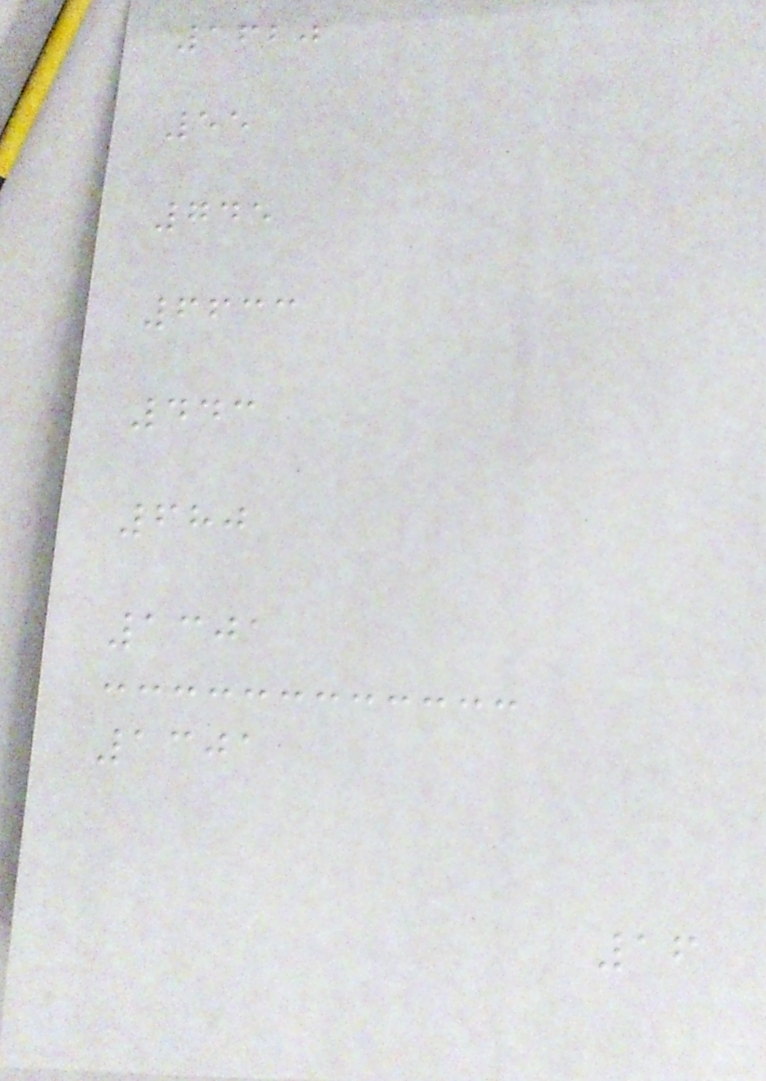1620
55
745
6633
443
680
1301
1301
16
